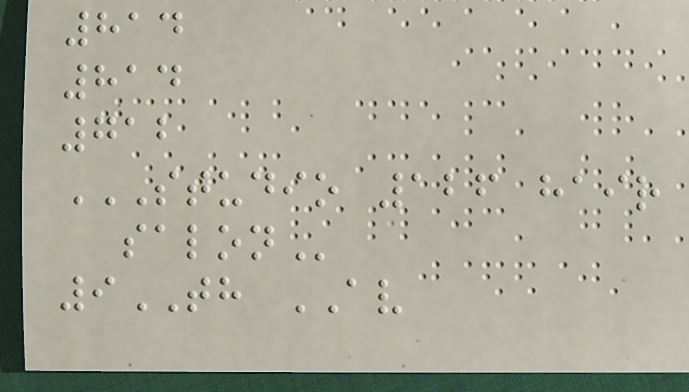814
814
712
STUDIO 126 HAIR
SALON
9TH AV
